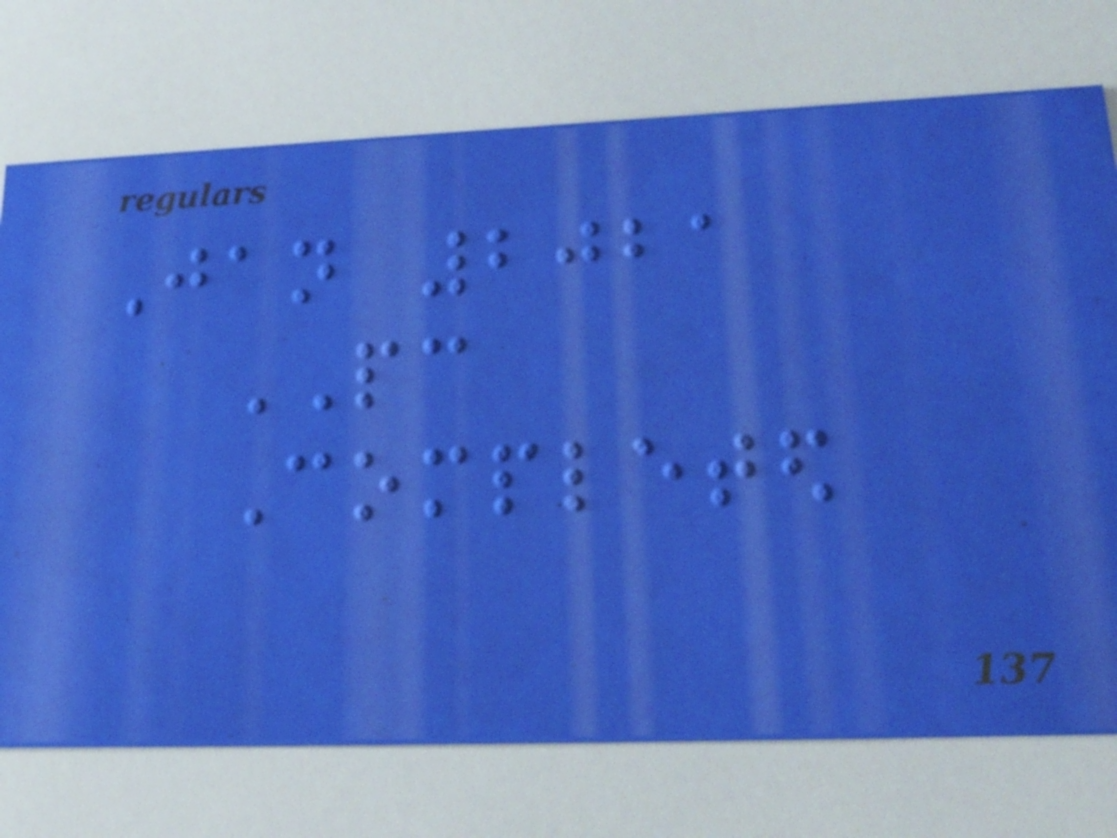Jan 2021
PC
Completed
